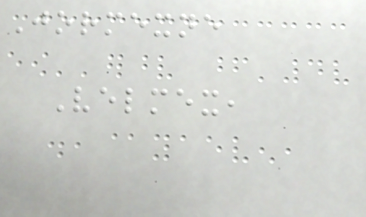Jormexne
Velmex,
